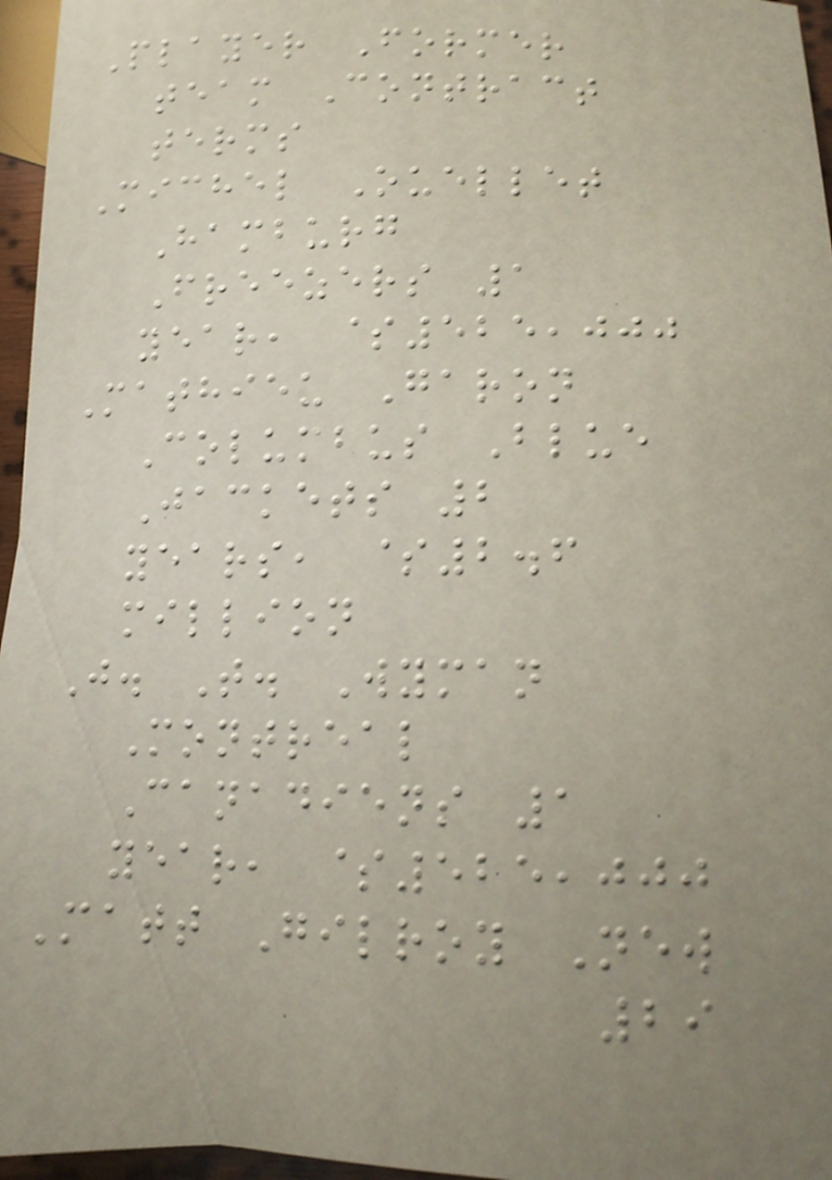Player Former
team Contract
terms
Michel Ouellet
Hamburg
Freezers 1
year, $525,000
Mathieu Garon
Columbus Blue
Jackets 2
years, $2.6
million
J. T. Wyman
Montreal
Canadiens 1
year, $525,000
Matt Gilroy New
29
